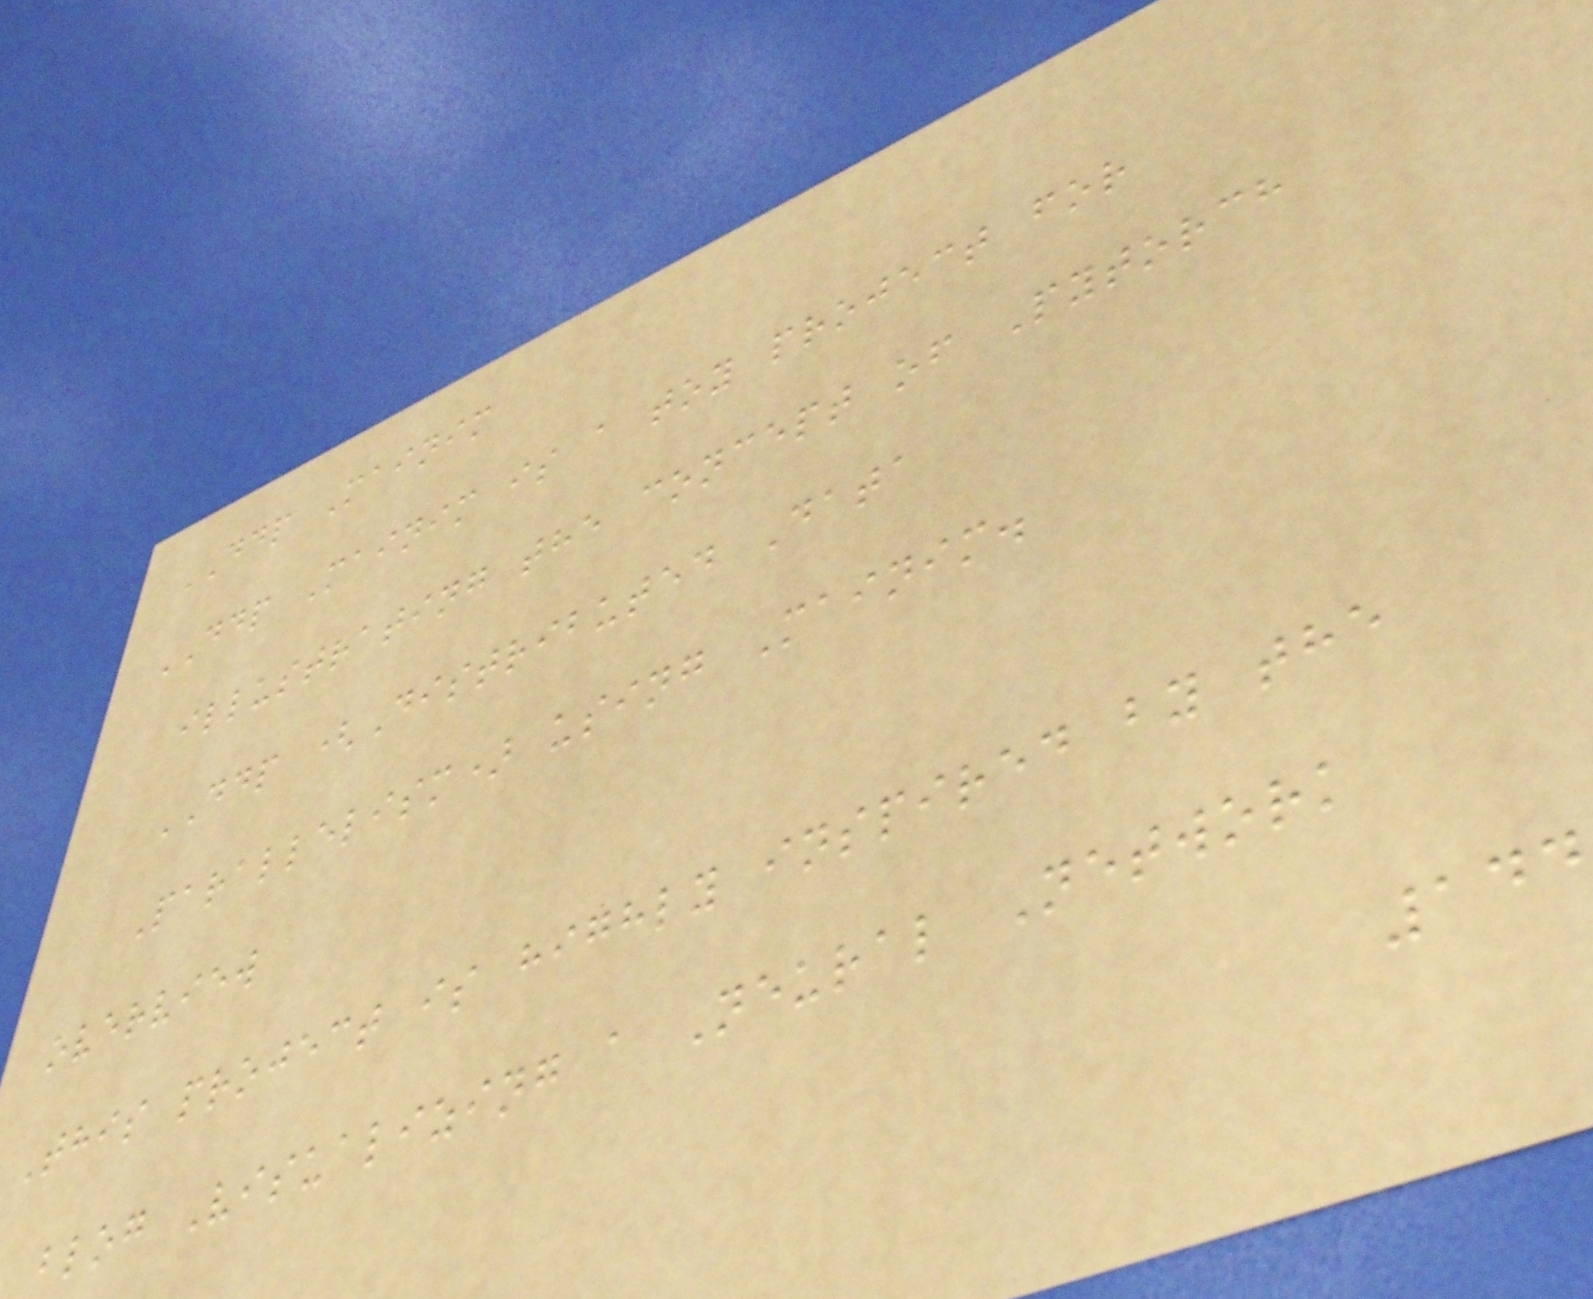DDP Mainim
DDP Mainim is a toy project for
illustrating the concept of Pytorch
DDP (Distributed Data
Parallelism) using Mainim.
overview
This project is highly inspired by the
blog Visualizing a Neural Network
144
